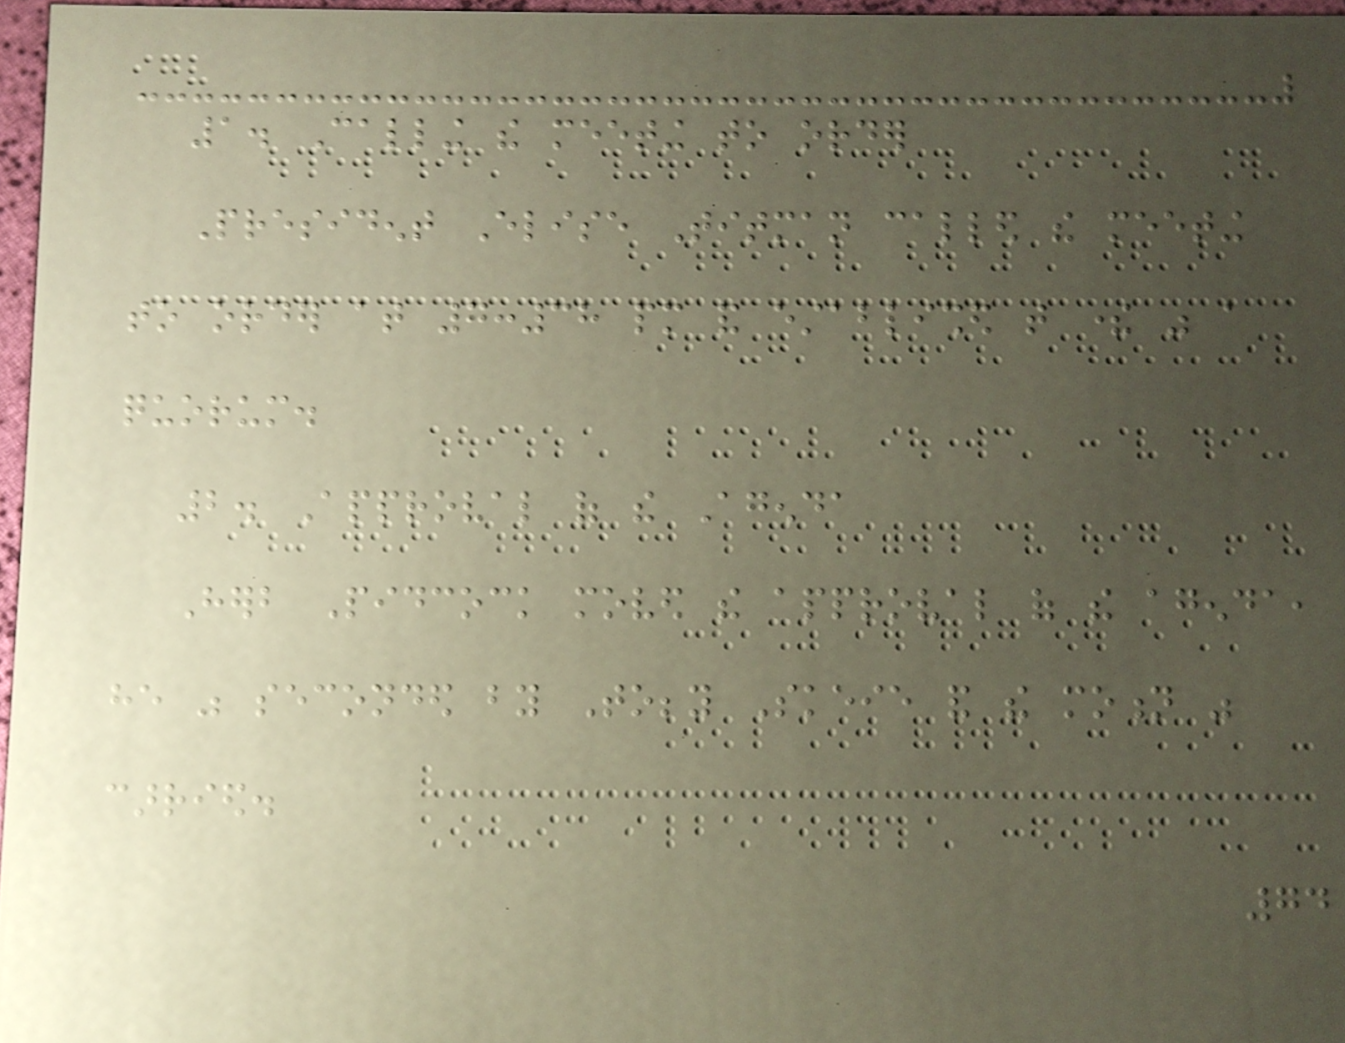1. Calling the meeting to order
President Elise Titman called the meeting
to order at 7:38 pm and established that there was a
quorum.
2. Approval of the Agenda
Herb Pidcock moved the approval of the agenda,
he was seconded by Tobby Skeie and the motion was
carried.
74
